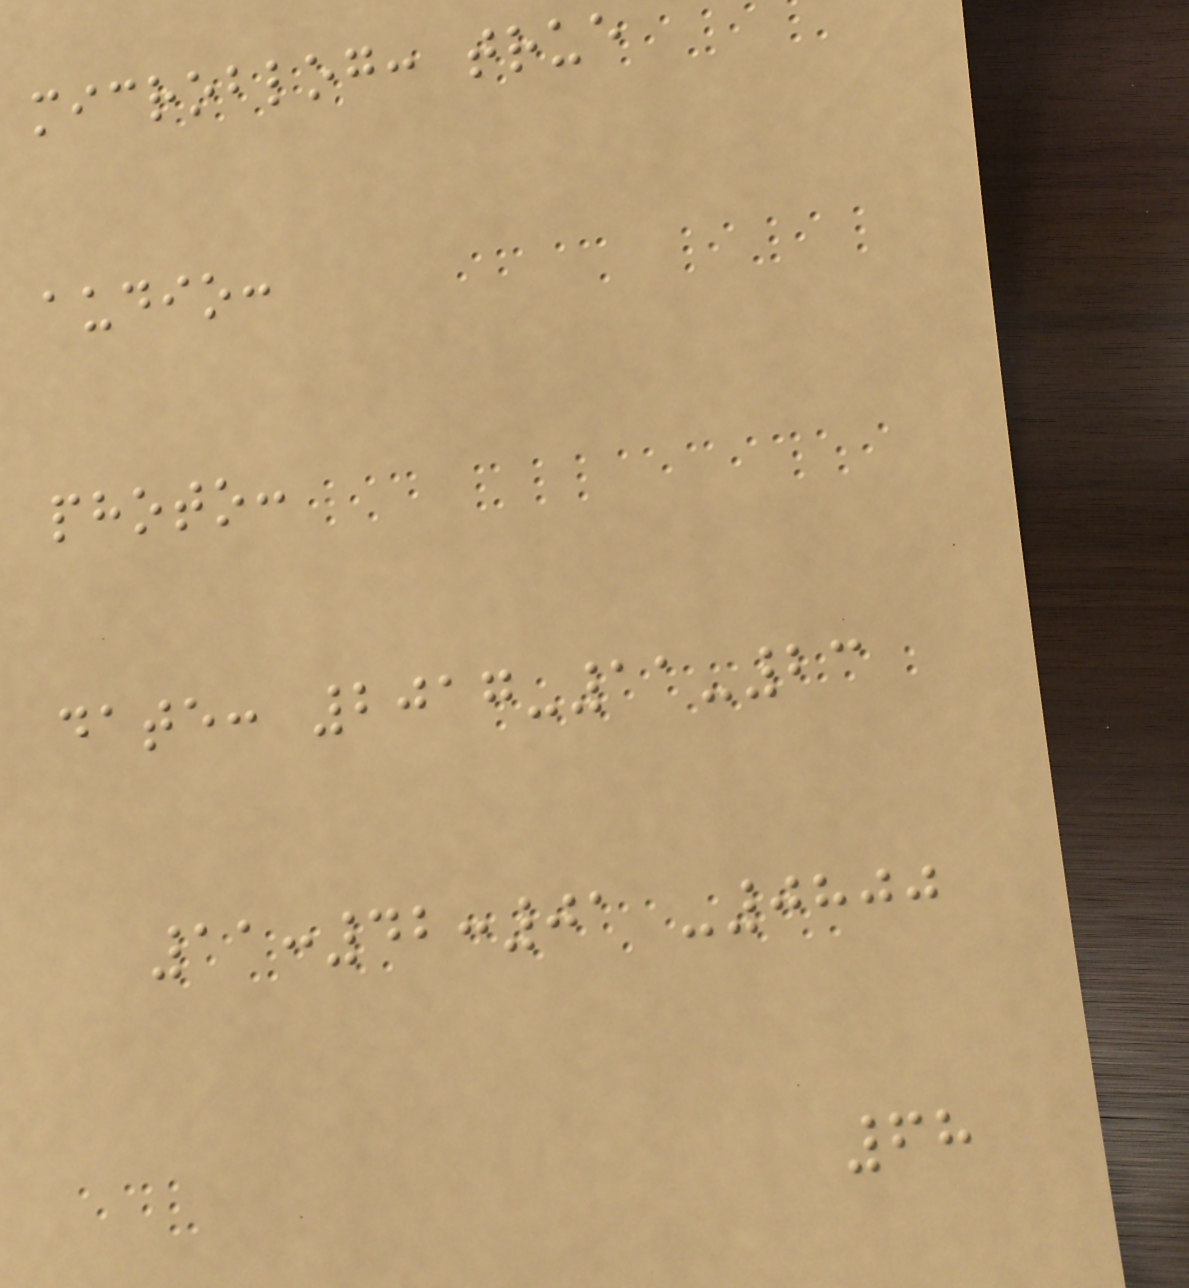microblog: true
audio:
photo:
date: 2017-11-23
11:42:01 -0800
68
